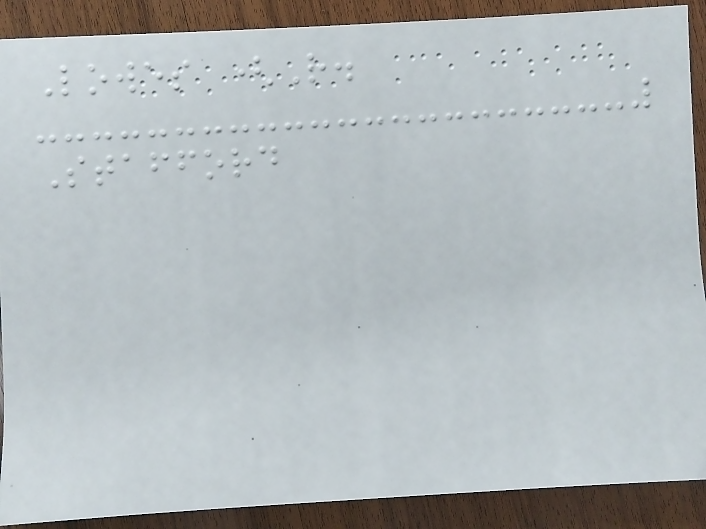Lowes (R.
Stafford
